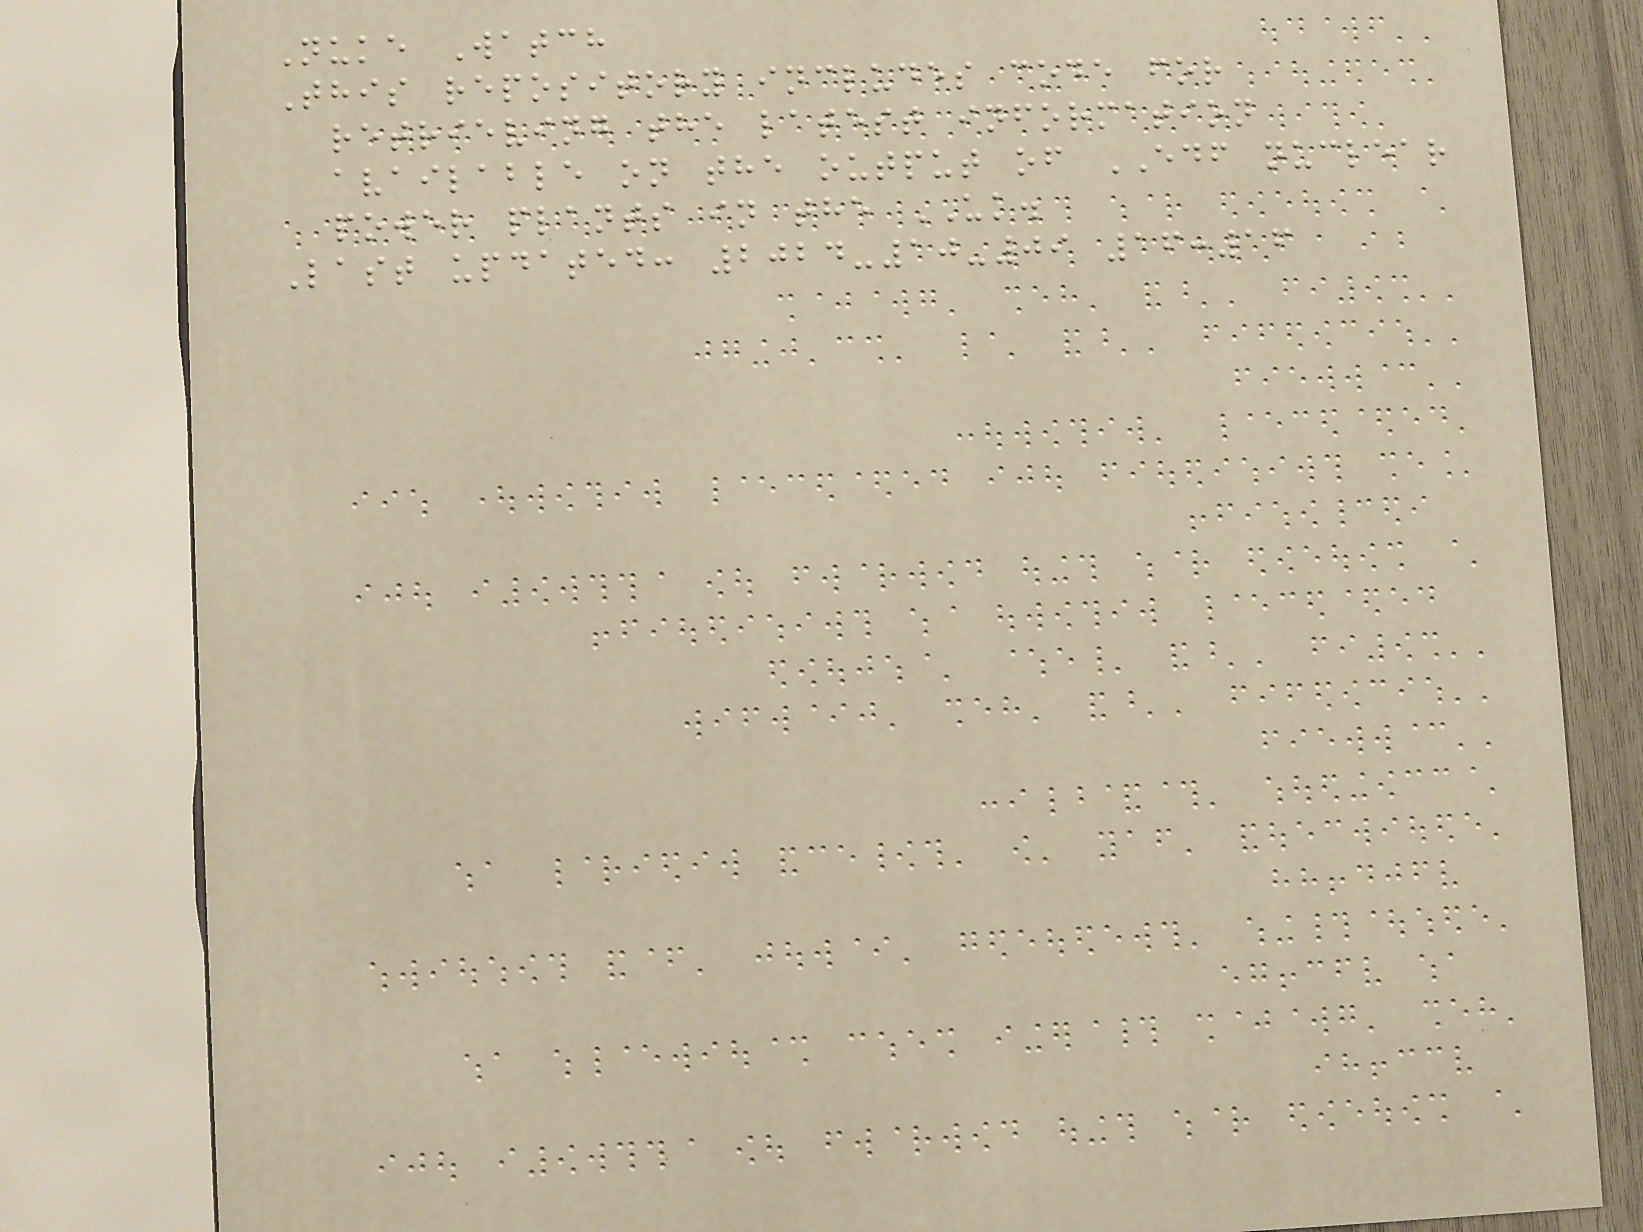Nuke Watch
This repository includes code for
retrieving the latest information
available on the output of EDF nuclear
power plants in the UK.
Last updated: 2024-10-09 16:16
